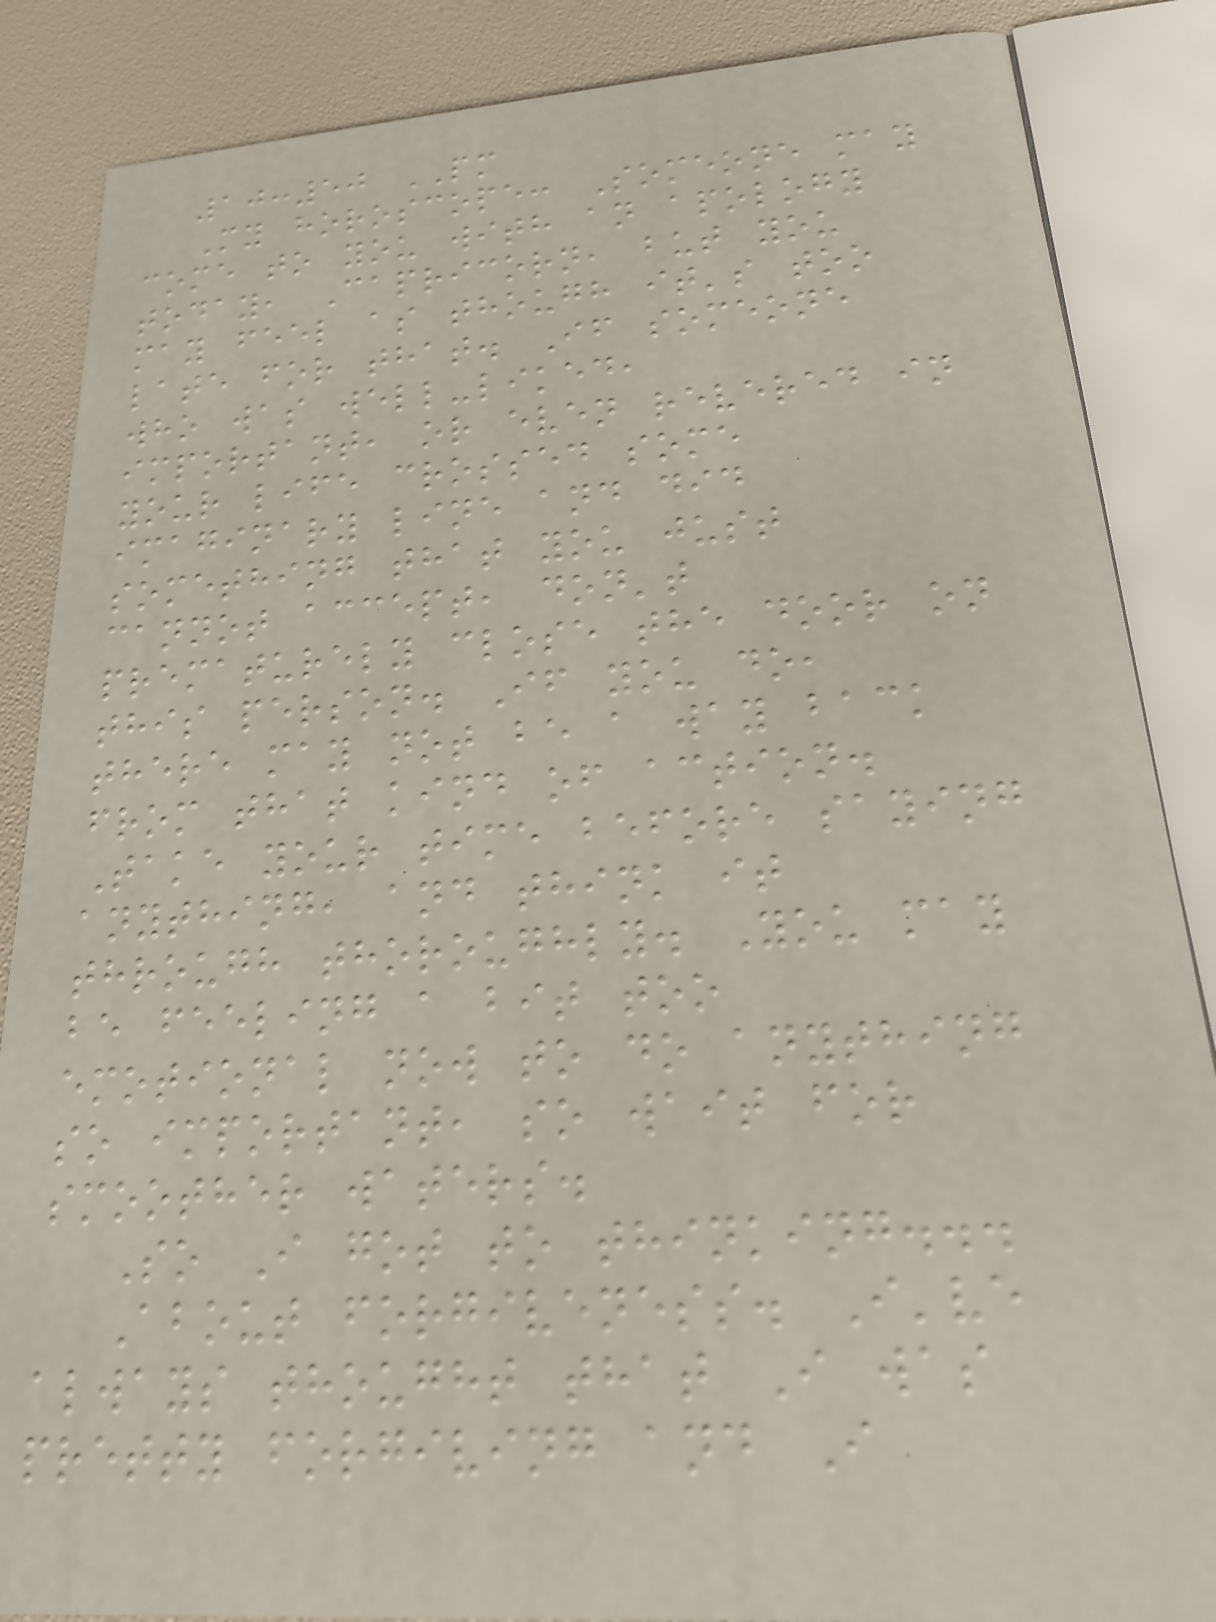10:50 PM
My horoscope: Someone may
come to you with an apology
today, Capricorn, but you
may feel as though it's too
late for that. If someone
who was well-liked,
important, or even revered in
your life crossed some
imaginary line and did
something that you just
cannot accept, don't
prematurely close the door on
this person. If you do,
there may not be a way back
from that kind of action.
Take your time before saying
anything, and think it
through thoroughly. You may
be feeling a bit too
emotional now to do anything
so important, so wait for
smoother waters.
So I got to thinking...
About forgiveness. I've
always thought that I was
pretty forgiving and I
